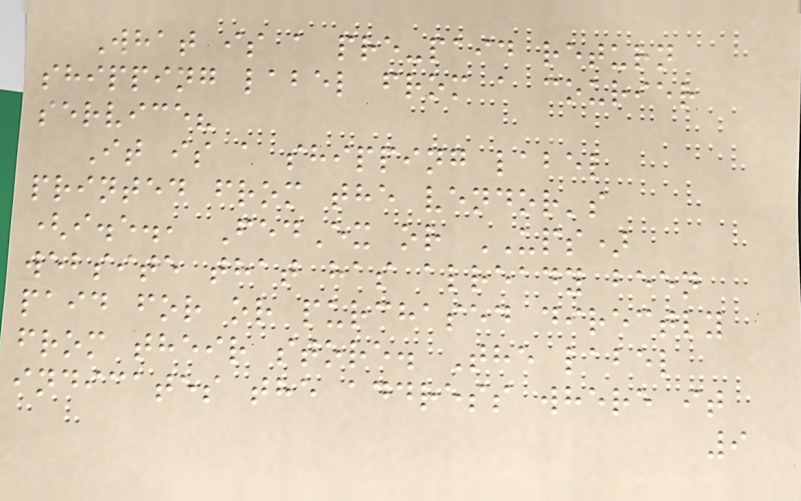What is a pre-paid return
shipping label from a courier
service?
It is a shipping label
printed from the vendor's
(i.e., FedEx or UPS)
website that has already been
paid for or purchased directly
from their store. The label
indicates the address where it
9
